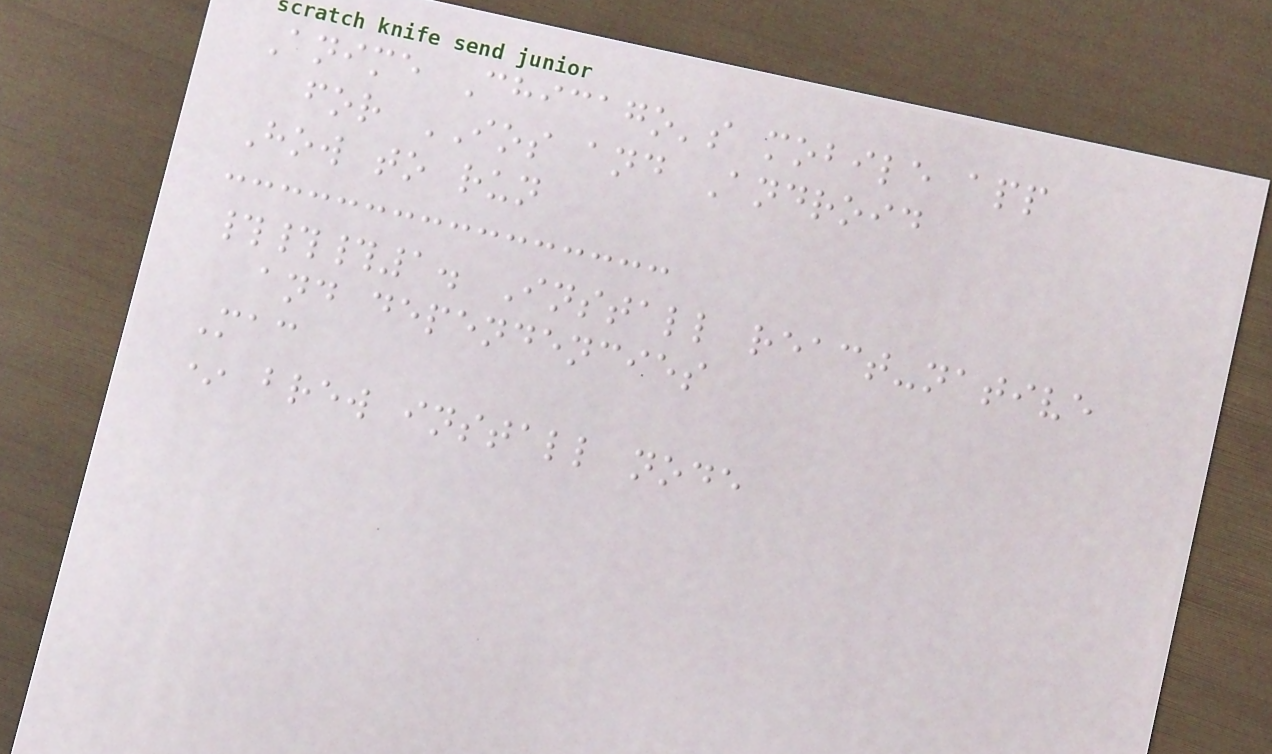Anime Chicago's mobile app
for IOS and Android
How to run
###1. Install react-native
and dependencies
Mac
* brew install node
